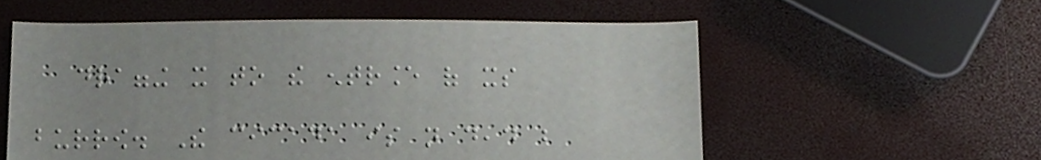dragging it to the entrance of its
burrow. The cicada is not dead but
